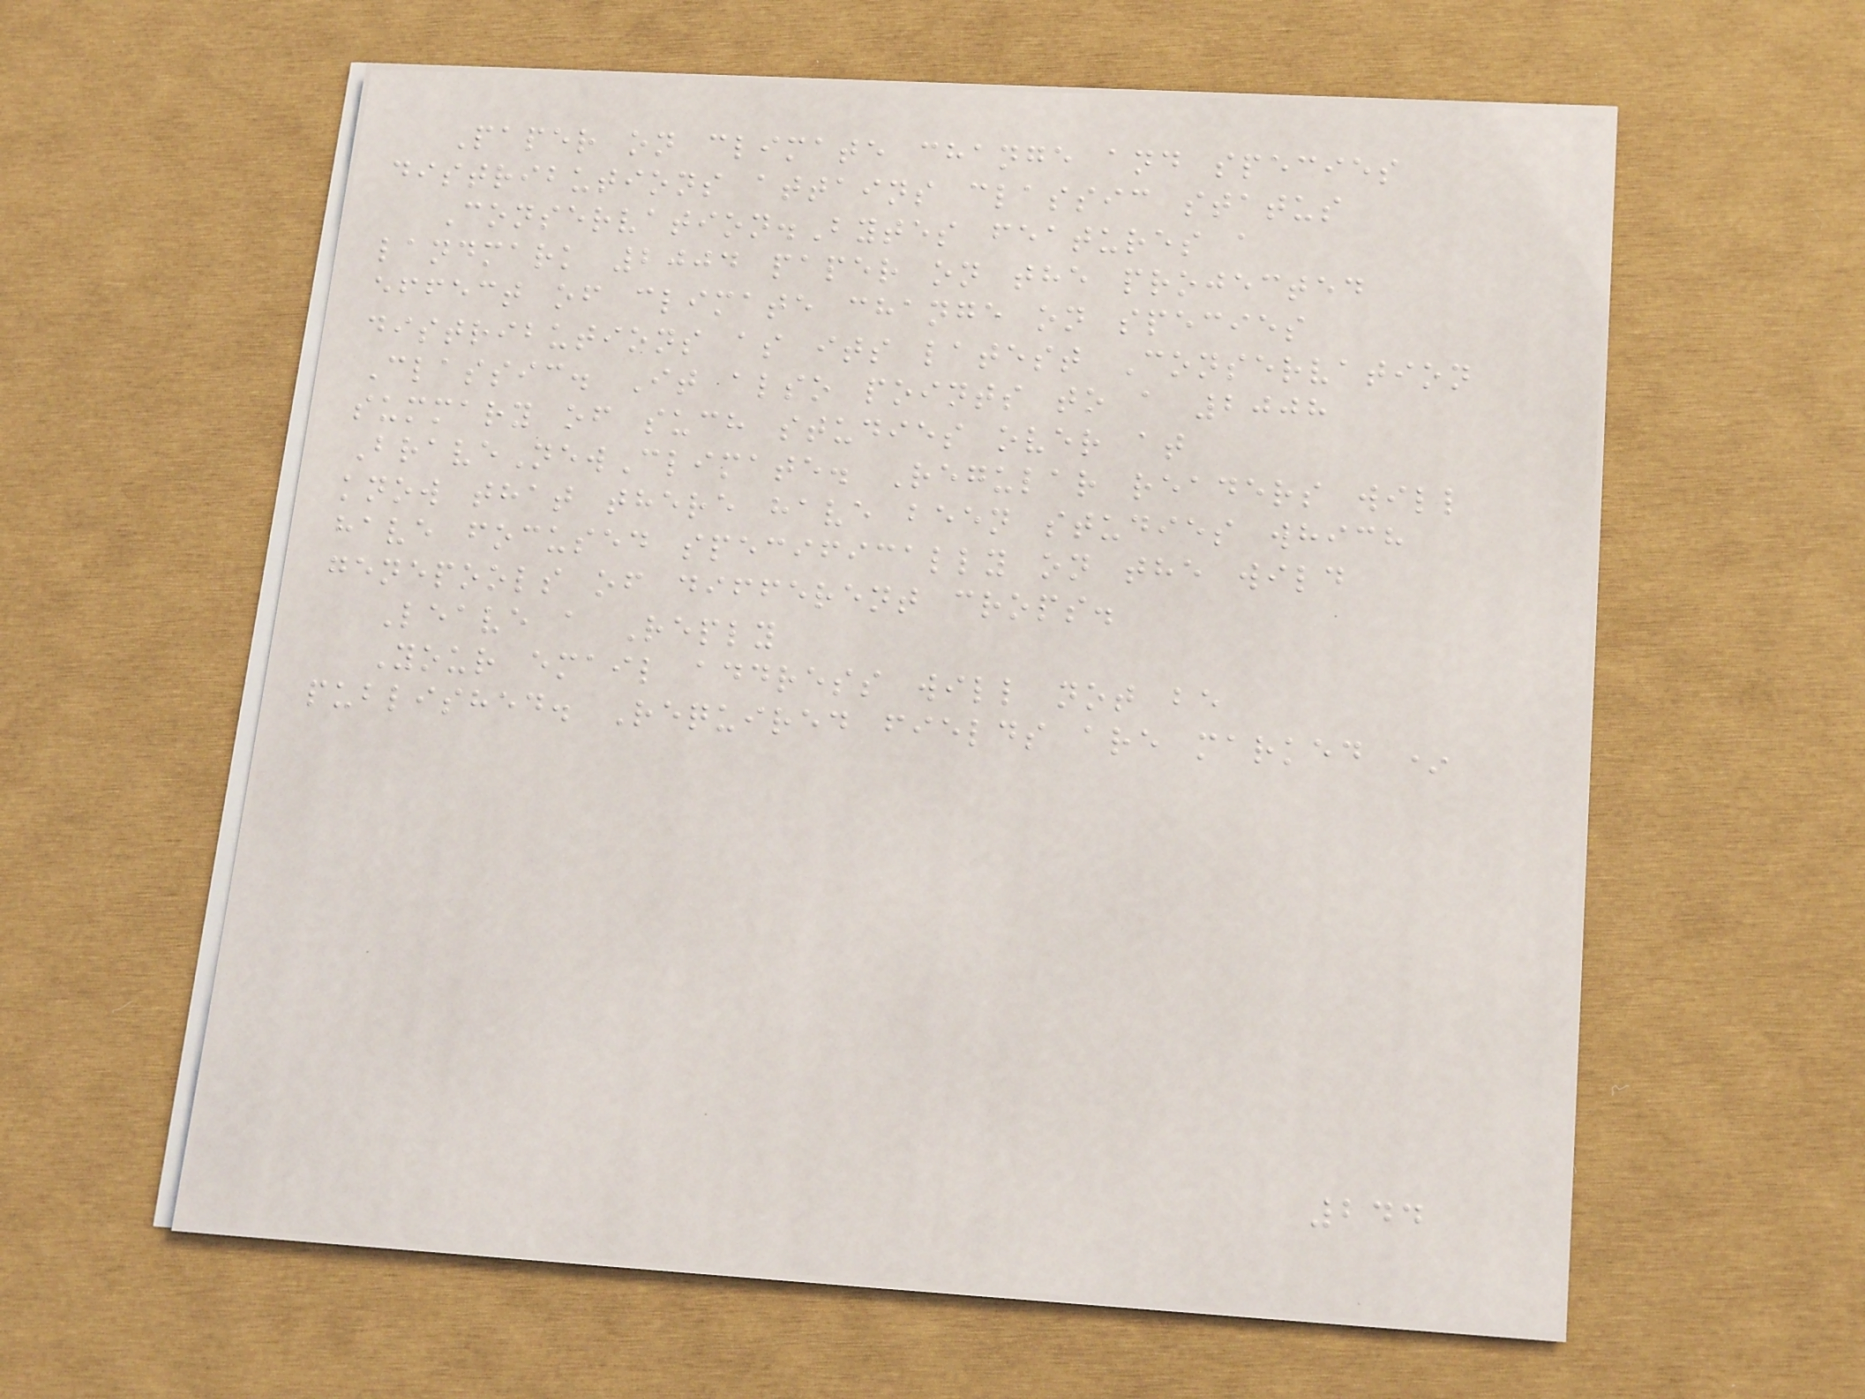Paper on climate change and species
distributions attains classic status
Conservation.Bytes features a
landmark 2004 paper on the projected
effect of climate change on species
distributions as its latest Conservation
Classic. It also points to a 2008
summary of such studies over at
BraveNewClimate. Regular readers will
know that there have been studies which
have focused specifically on the wild
genepools of different crops.
Leave a Reply
Your email address will not be
published. Required fields are marked *
244
